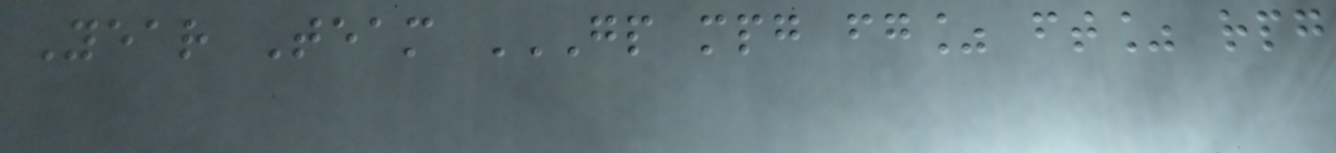Year Team GP MPG FG% FT% RPG
